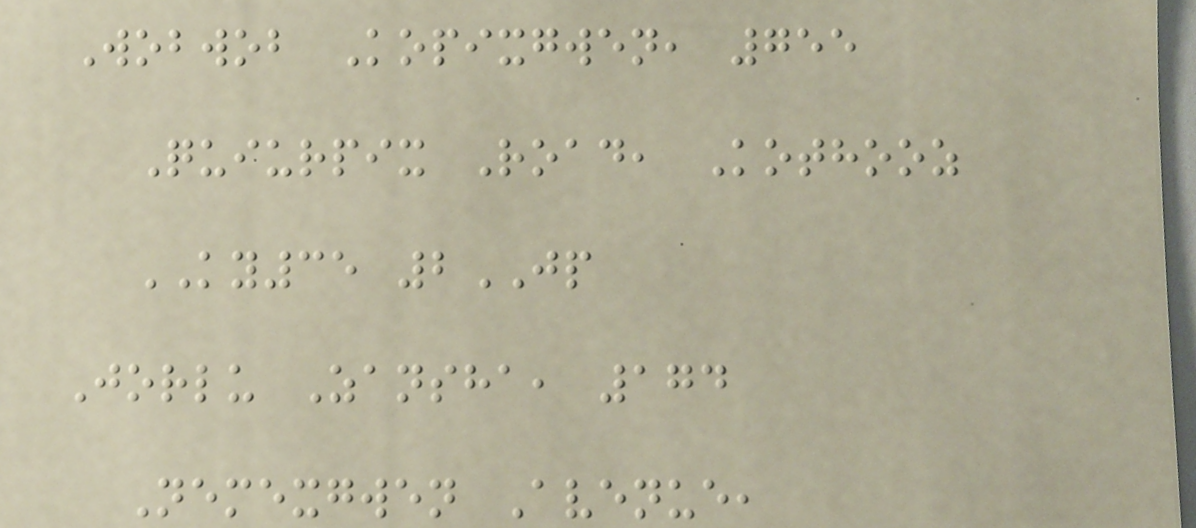Wobwob Kopixgwen, 755
Quiurpix Road, Kothooz
KY35 2JP
Jorlu Zansha, 174
Nemexgwen Avenue,
